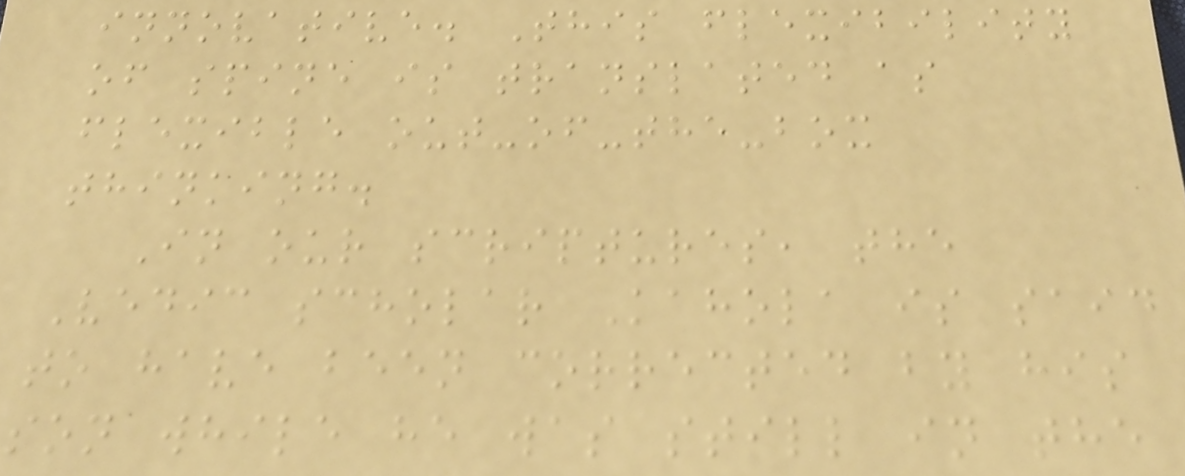innovative. This flexibility
of spine is translated as
flexible out-of-the-box
thinking.
In our scriptures, the
Vedic scholar Kahola is said
to have been corrected by his
son while he was still in the
